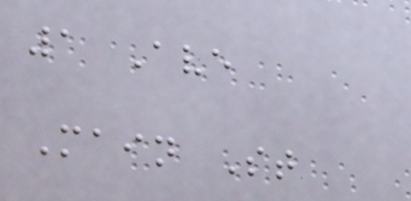1 Ave
Main St
